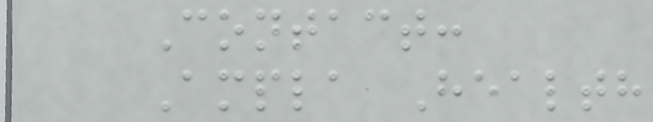Contact:
Ampla Health
